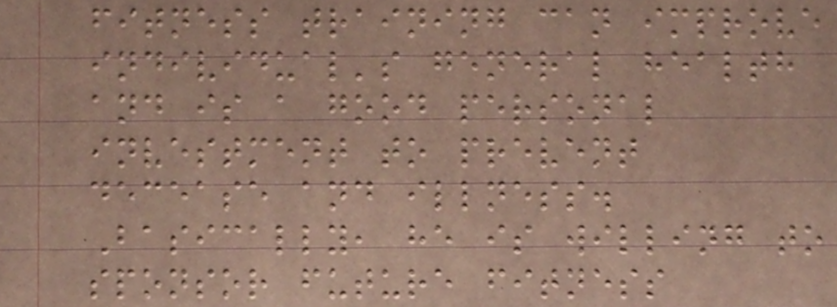fitness training can improve
individual's general health
and is a good personal
investment to prevent
decease and illness.
Basically, he is willing to
sponsor future fitness
